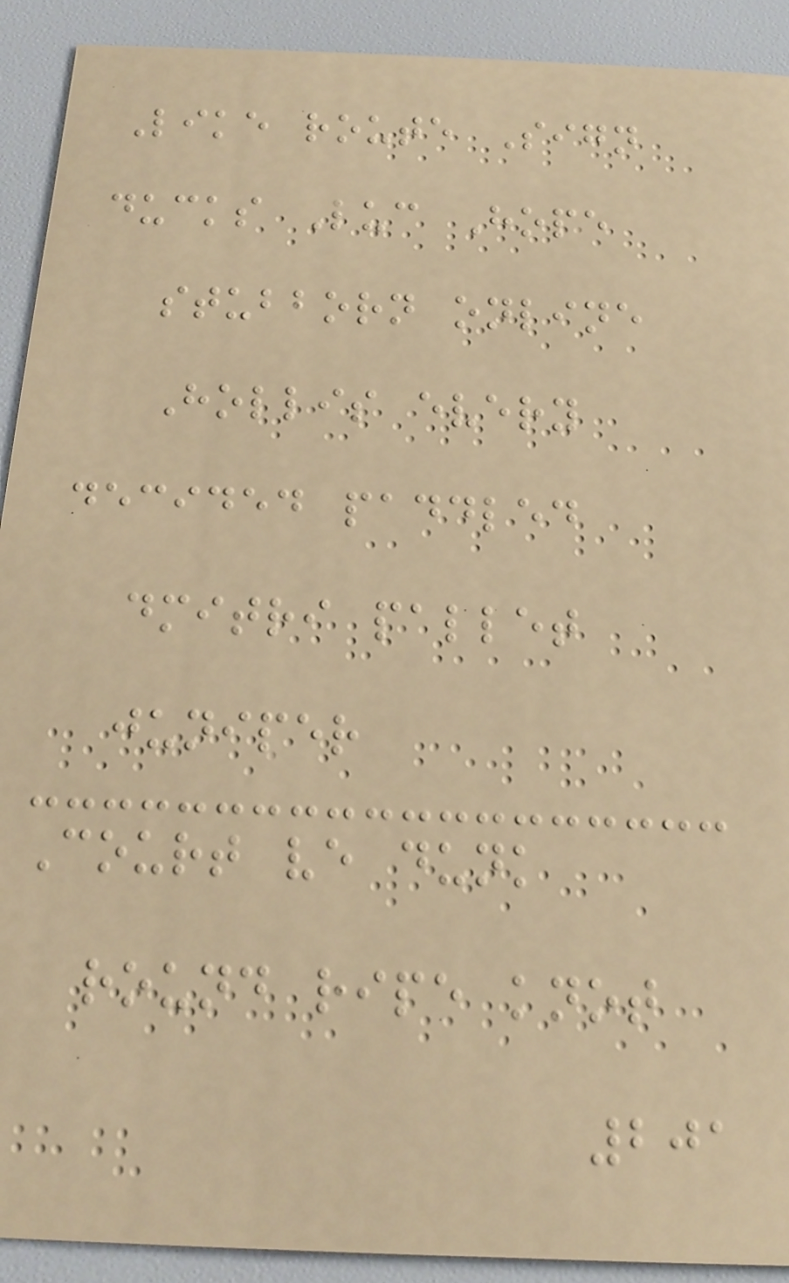Like route Sign
ducks Luc Hope
stubborn online
Hollis every
decided paddled
dmitri pallet
juniper
Court ve dunk
round ripe knot
201
